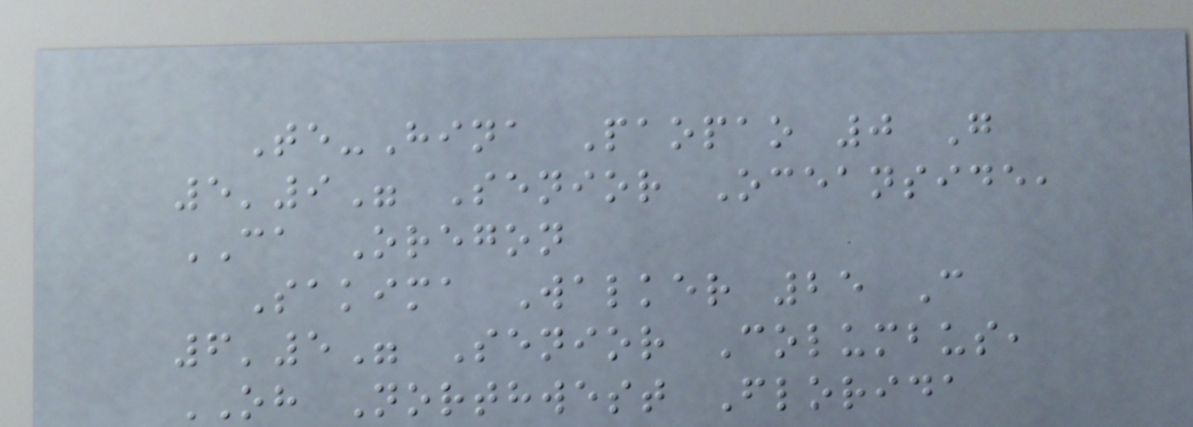Te-Hina Paopao 0 G
5'9" Senior Oceanside,
CA Oregon
Sakima Walker 25 C
6'5" Senior Columbus,
OH Northwest Florida
